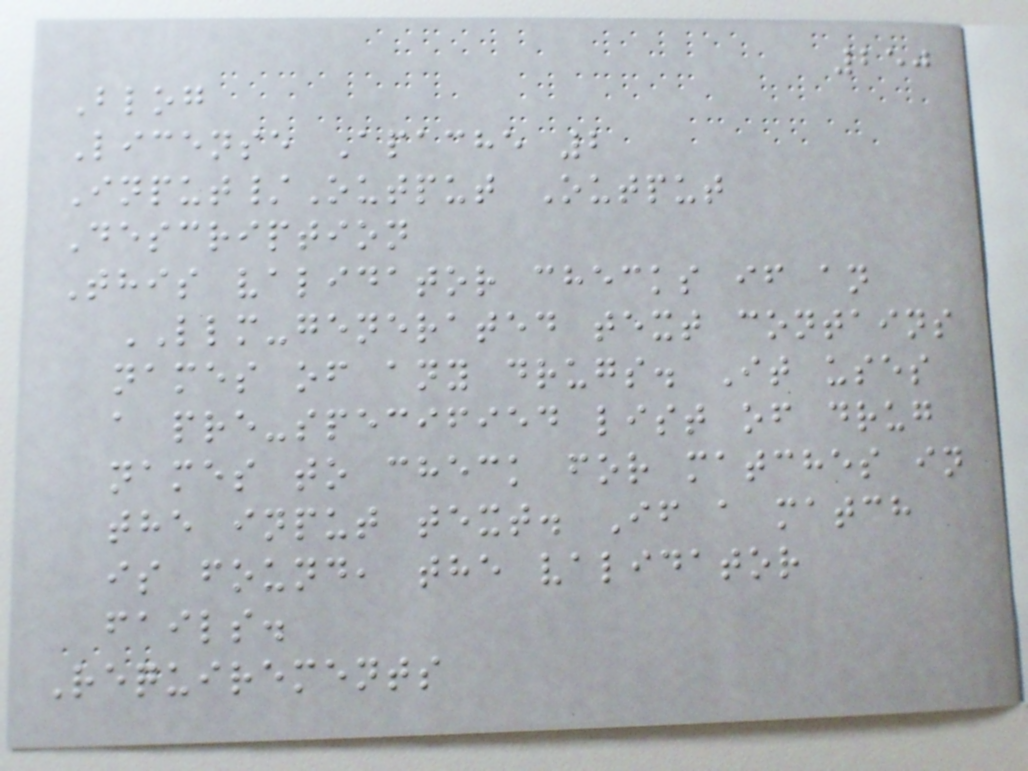250
Blog
License Apache 2
Input/Output Output
Description
This validator checks if an
LLM-generated text contains
names of any drugs. It uses
a pre-specified list of drug
names to check for matches in
the input text. If a match
is found, the validator
fails.
Requirements
